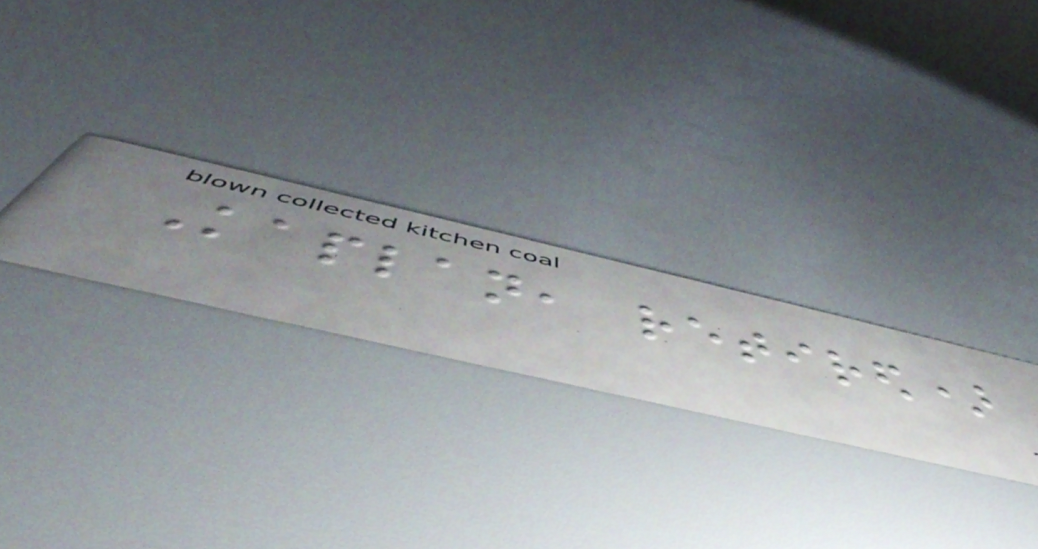Kaplan, retired)
